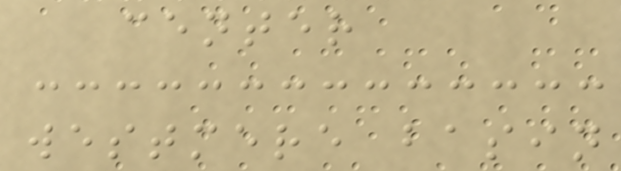center
westmere basin
